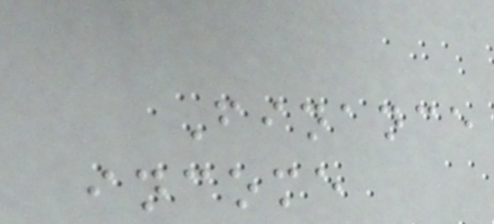Finance
income
